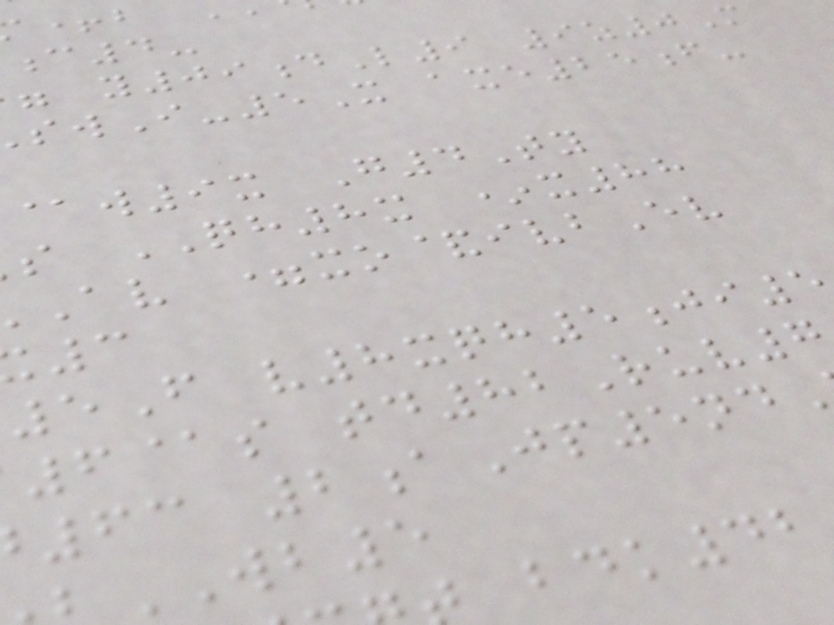y09dL9 9z0M
wI-5X axe25f-
@w9x G4Ty
s QH8x *x88
av =xo&ivbEv
5F v8xqh5ji5
6@s td82Ruv7
63 2aJp5nd
WB5
